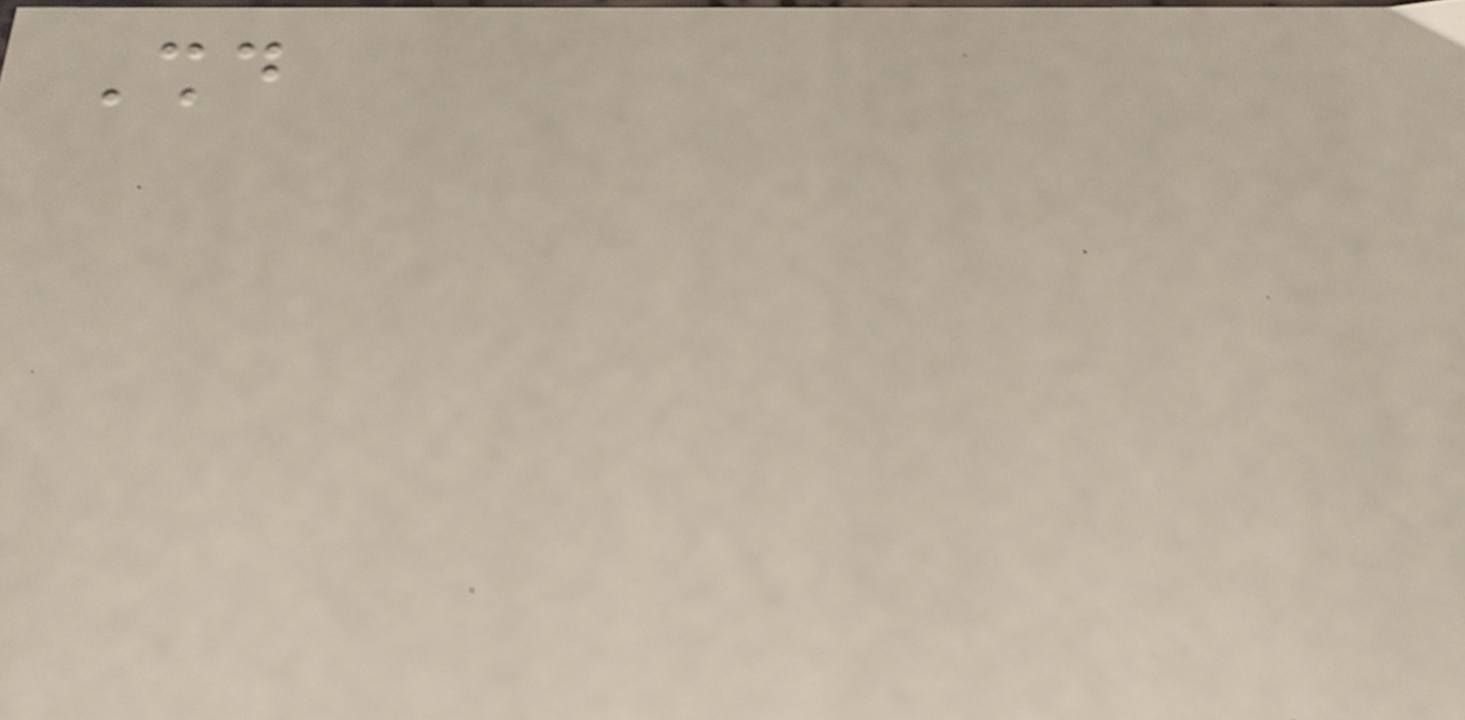Should
